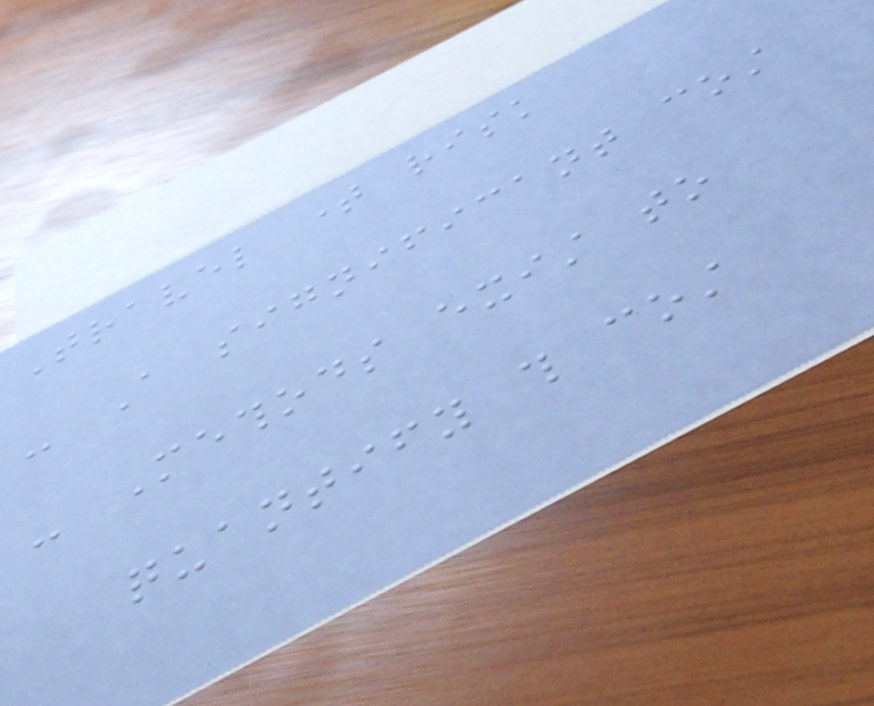Travel time risk
- A significant cost
- Methods exist to
quantify this cost
